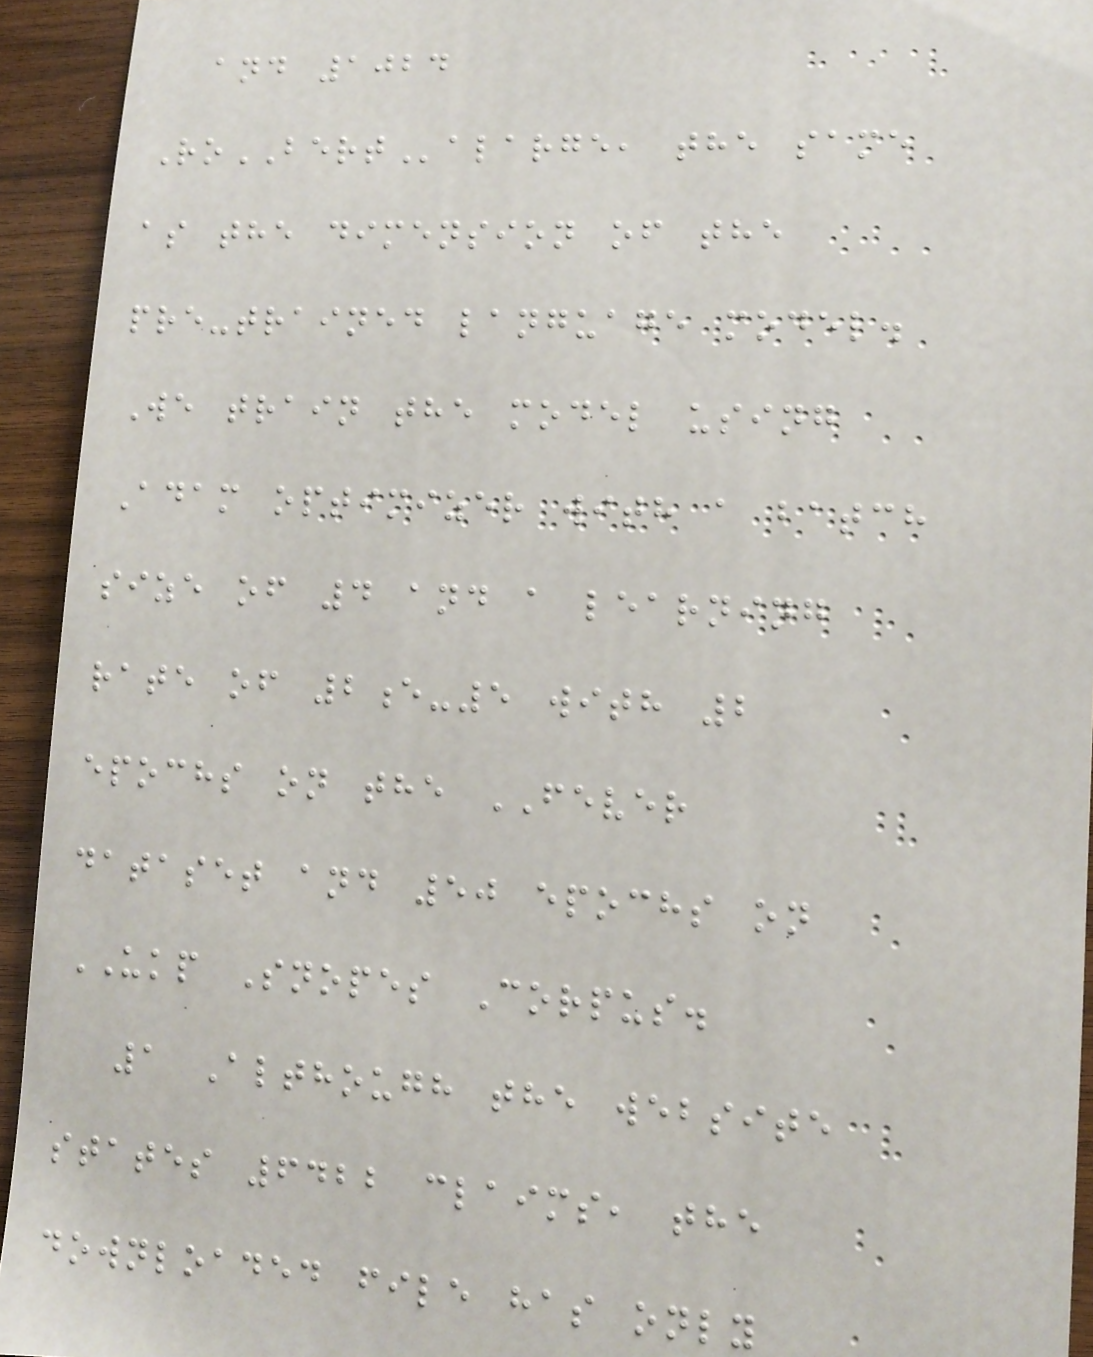and 1024
RoBERTalarge, the same
as the dimension of the
pre-trained language model.
We train the model using
Adam optimizer with a batch
size of 4 and a learning
rate of 2e-5 with 2
epochs on the FEVER
dataset and 50 epochs on
UKP Snopes Corpus.
1 Although the website
states 6422 claims, the
downloaded file has only
